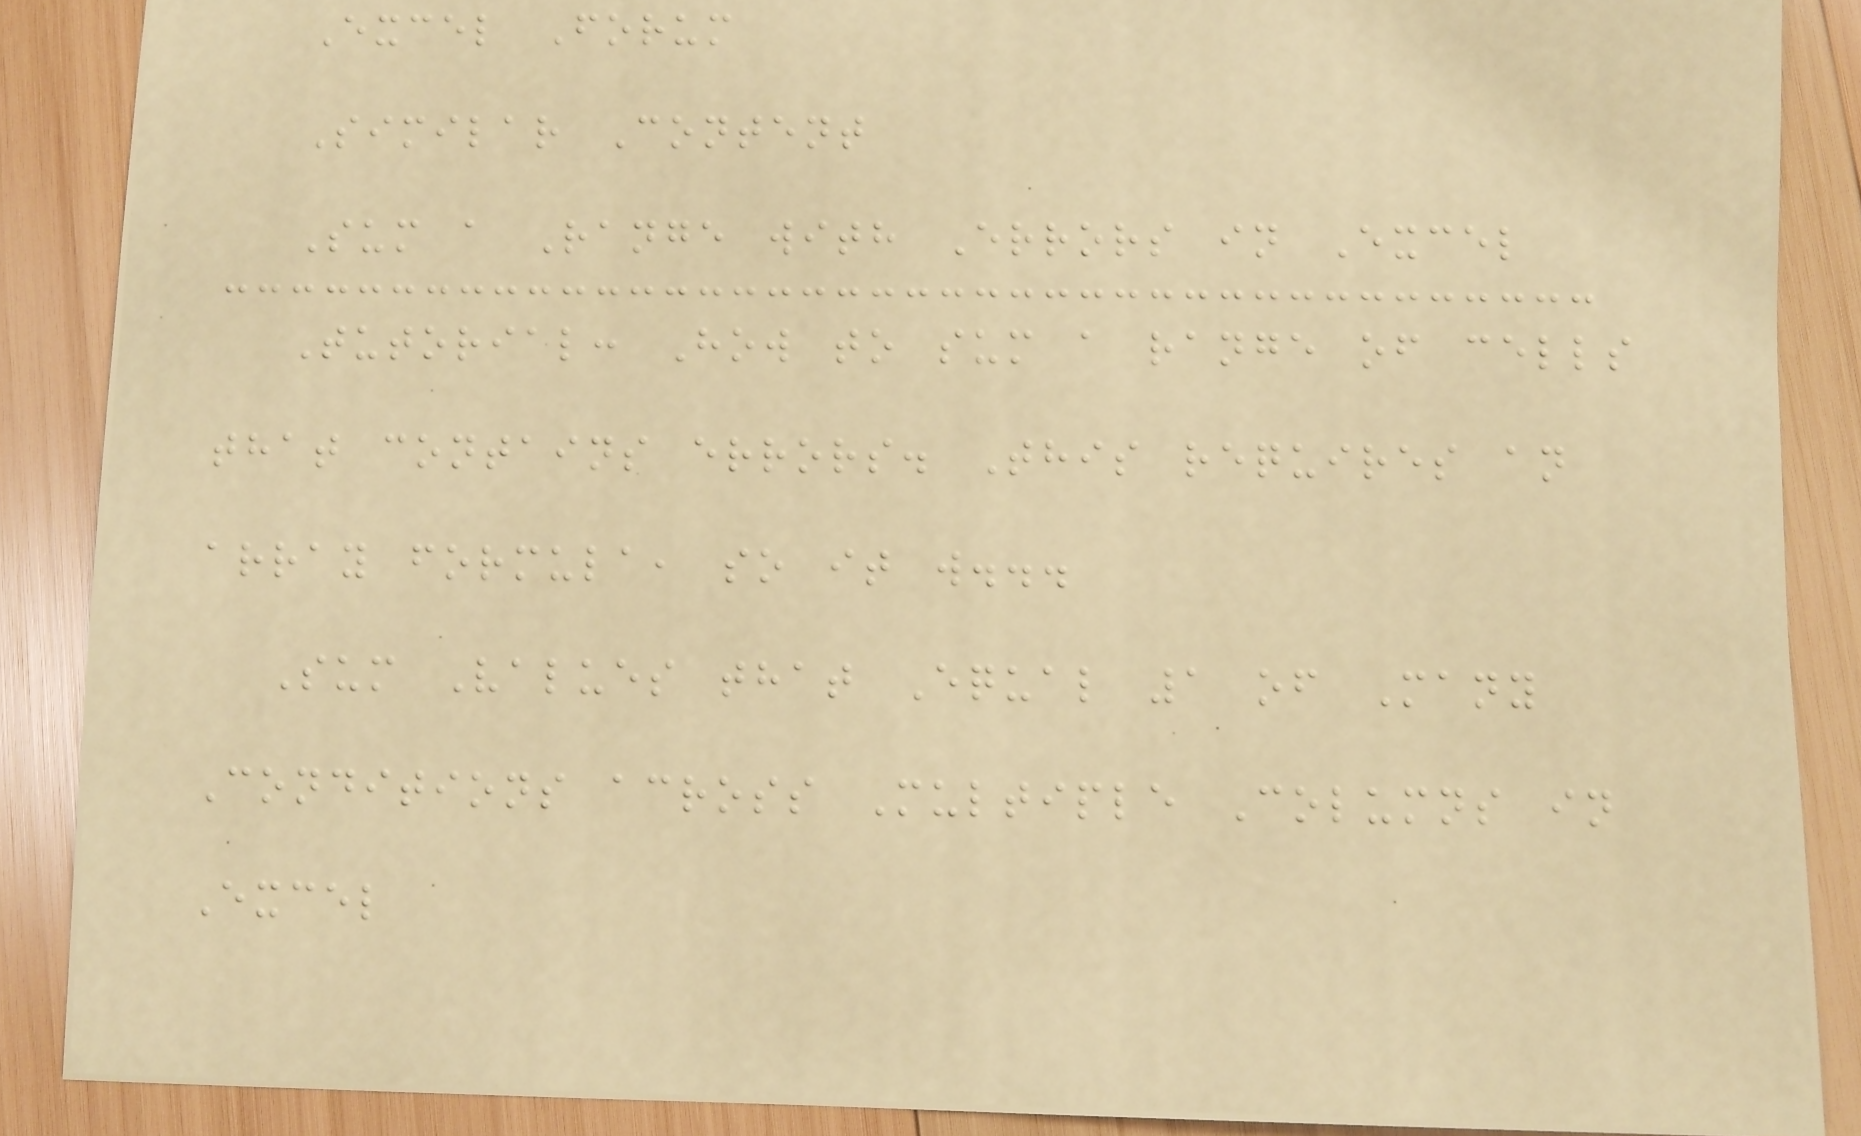Excel Forum
Similar Content
Sum a Range with Errors in Excel
Tutorial: How to sum a range of cells
that contains errors. This requires an
array formula, so it w...
Sum Values that Equal 1 of Many
Conditions across Multiple Columns in
Excel
